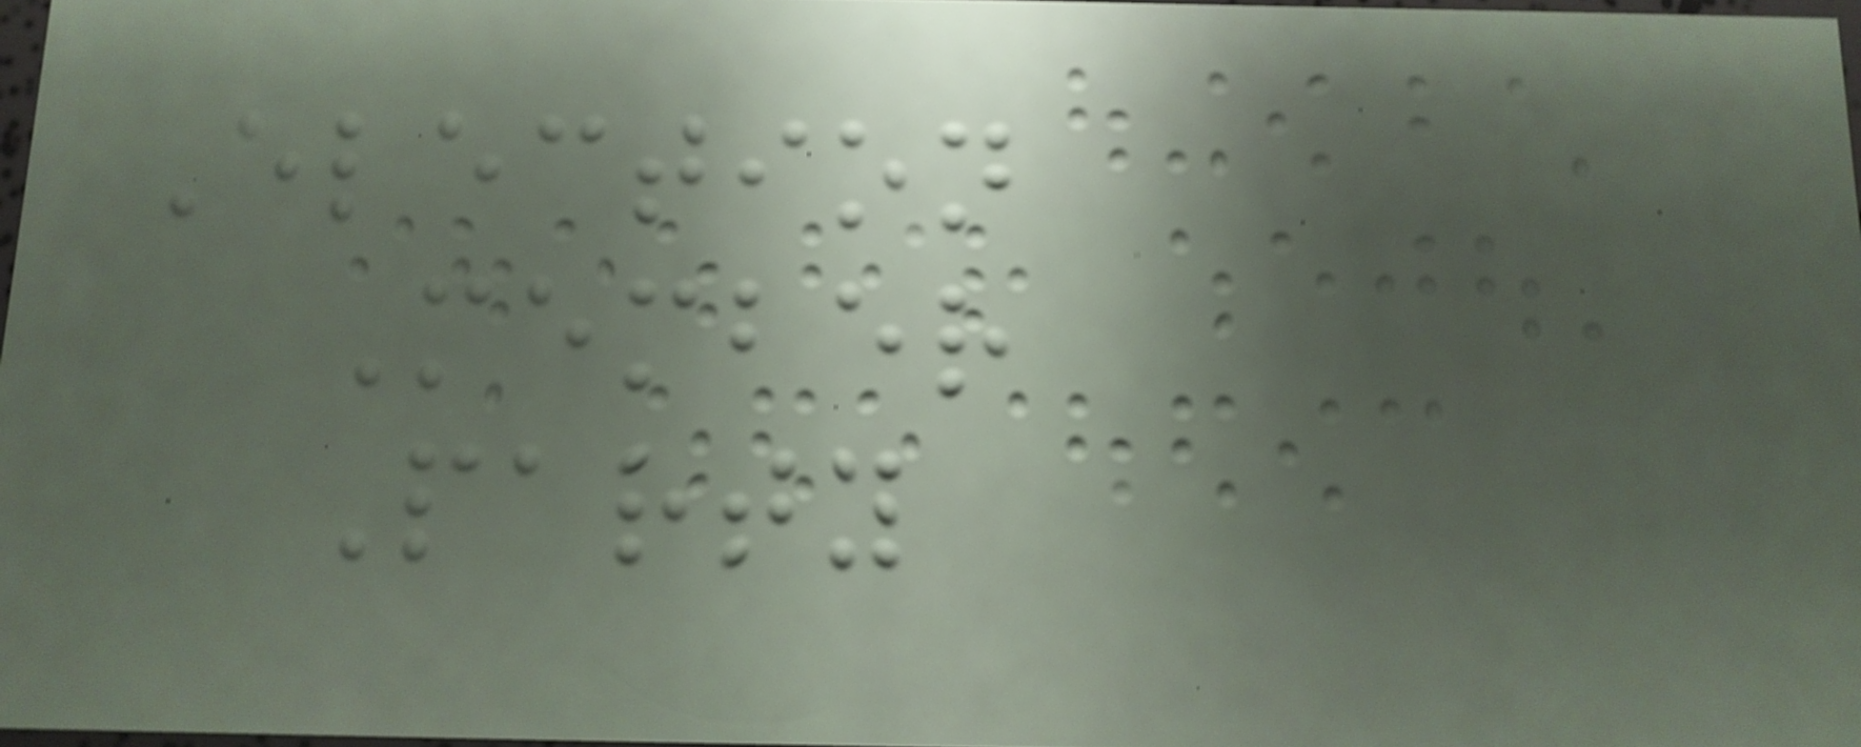Election
Member
Party
